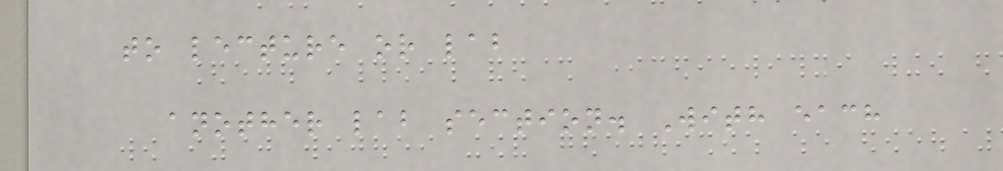to lecture or lab
another lab section. With each
